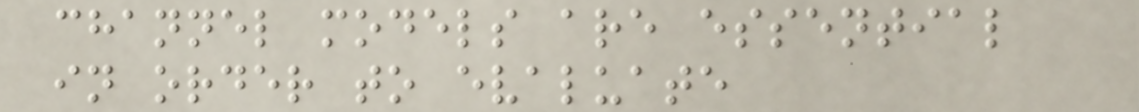channel models are essential
in order to evaluate
